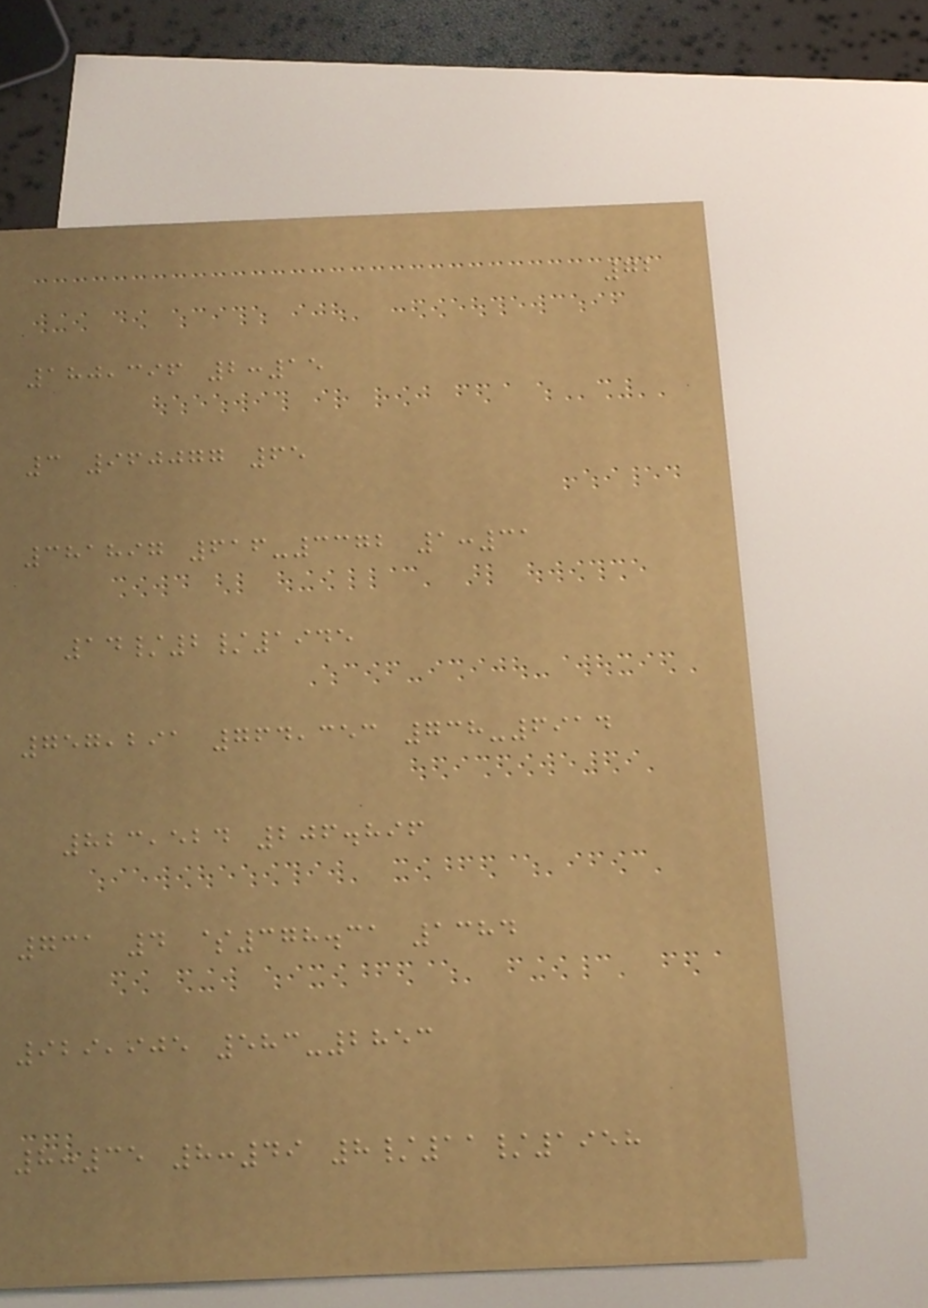72
180,396 2:15
3 960077 65
381897 616-3372 1:31
14/2/1945
757,291 764,353 738-6914
823,524 206.896
731 4 $378.31 1384
929,905 583-2853
8:35 8:49 8/11/1958
